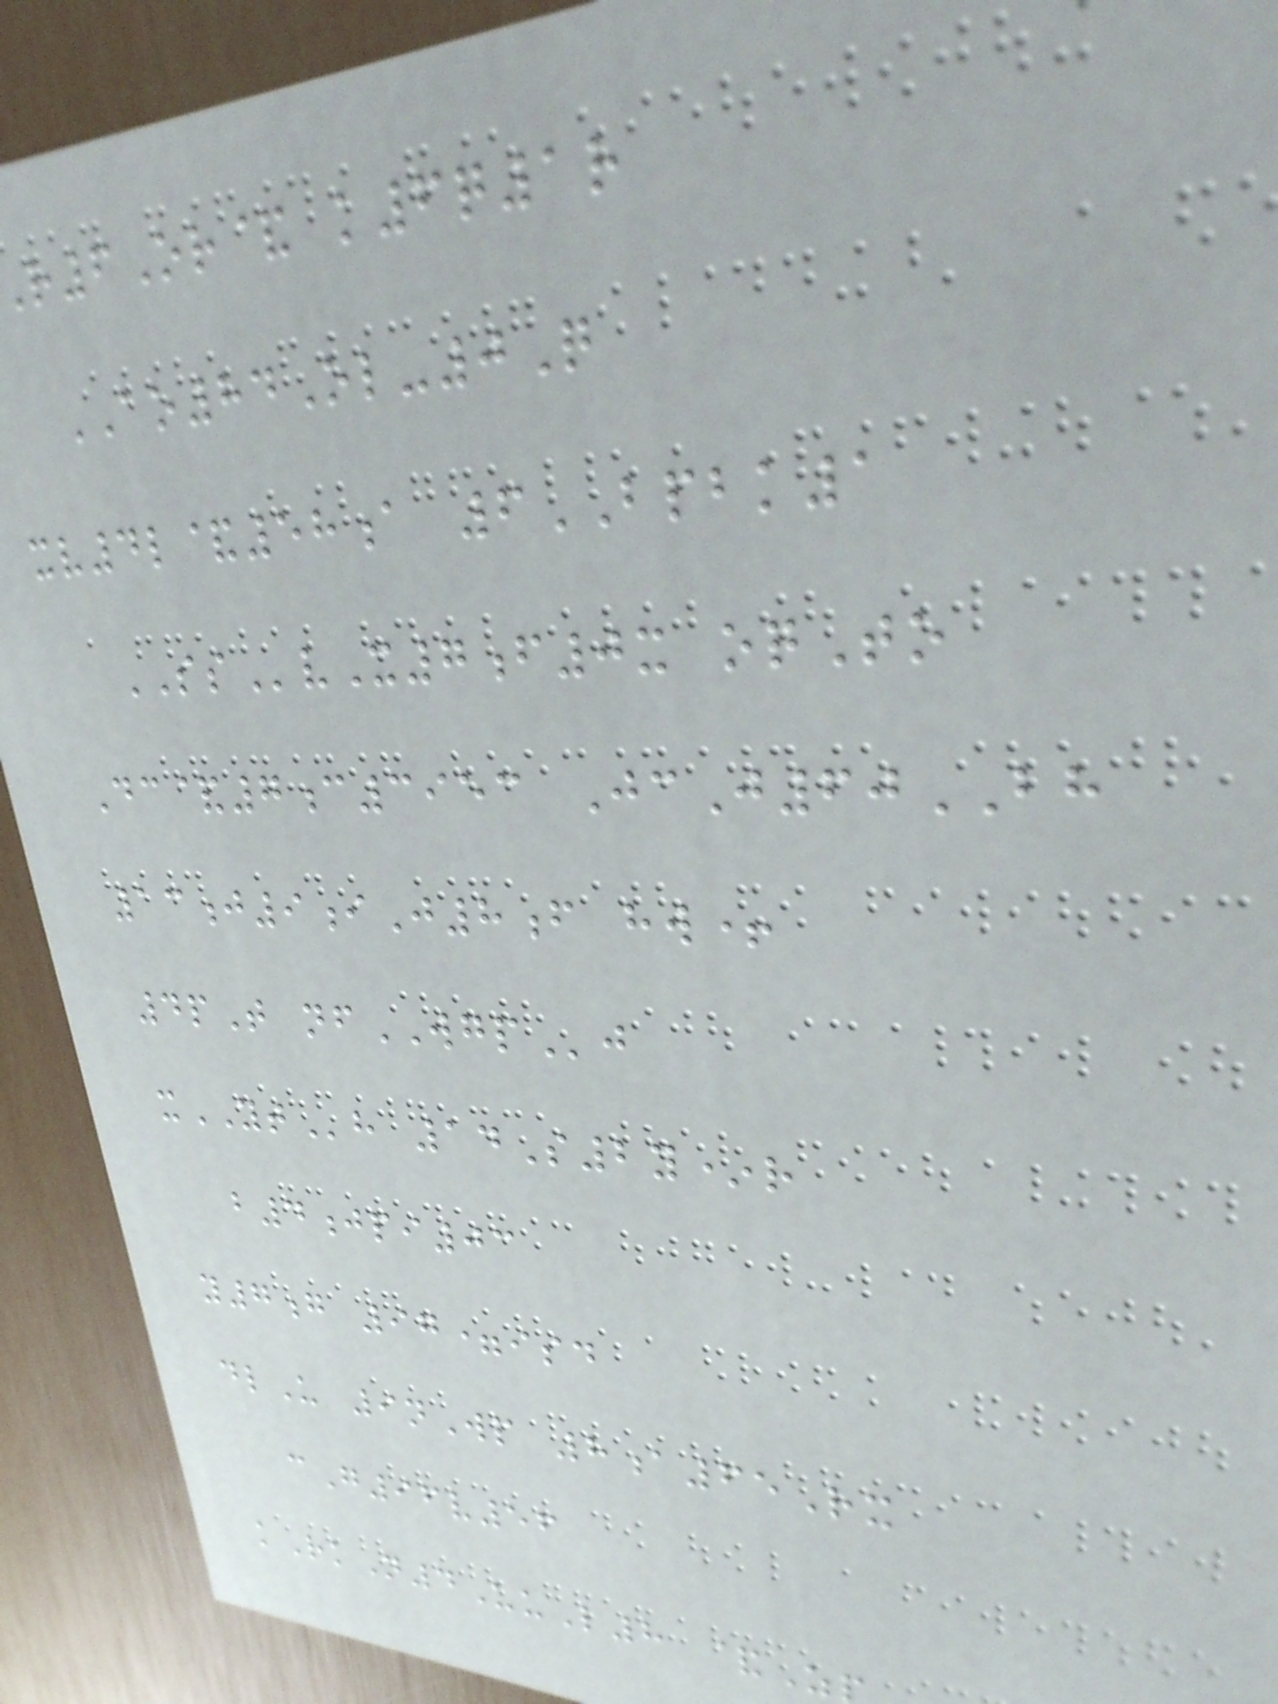6Or& k6q1r
AO84Ol-0Q
xv4l&58a 6BPBK1
SSvX7f0x oqTo
Dc&7c3953 JcJ60BH
13j9iJ8f hw+
4pT nfWGPj
xYTh 14S2y*r
b4jpi03
y7g 97=isd
dlU 9nWp 8a65Rx
cG96v56
kRkN4UuL8 &Z
